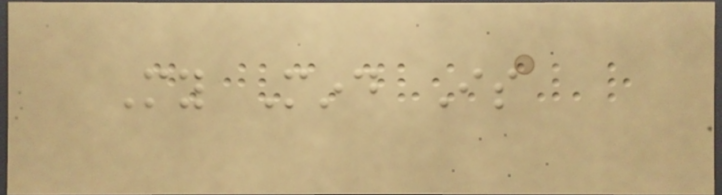My Mind Is
